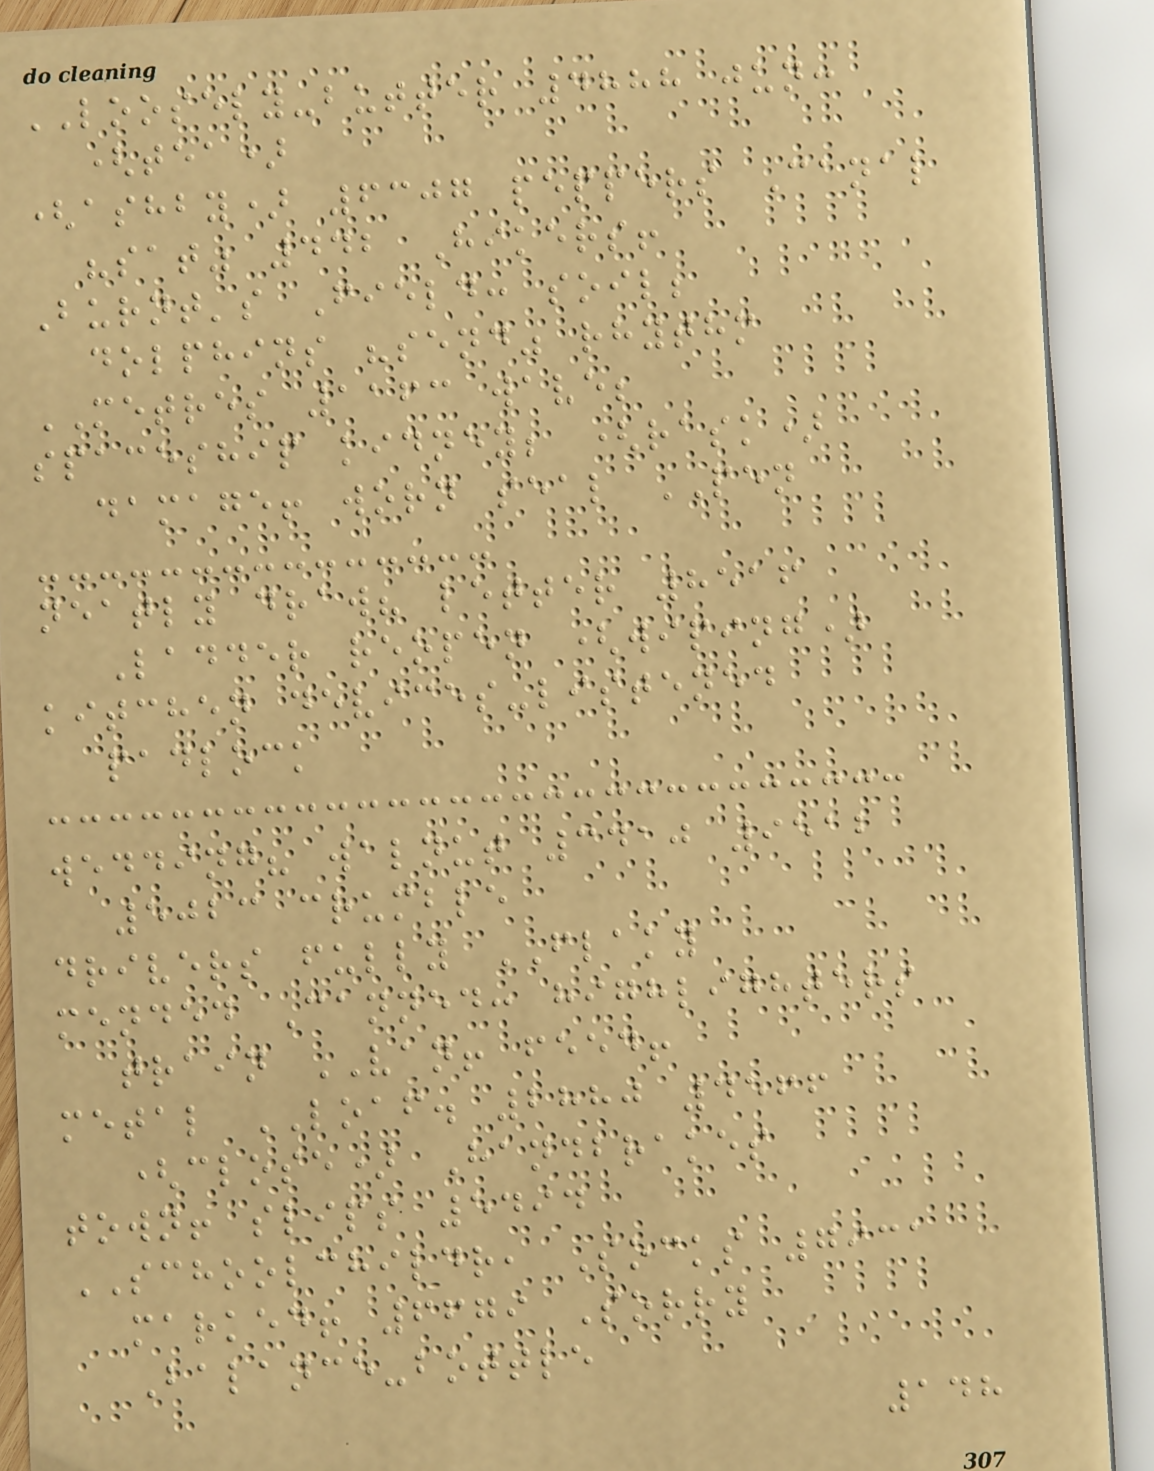LOOSELY-butter 4888 jun:
(tea)
(ashby) 6307 peppers Canal
"sat" 442 Hikers!
Burnt's Field: soil;
dolphins "send" rhythm
METRES 1163 wave;
spaceship kidney; (rask)
damage! worn seal PEN
neatly draw? letter 8516
Ladder reopen (wiping)
kitchen devices-listened
padlock
wedding? walnut 3410 9512
5023 crumble
drivers fully FLAKY
mended Canned: highlighters
train VAN! feed!
metal LOAF. 2880 4566
(close) Handbrakes
town! slips 5494
SCHOOLCHILDR, Socks 7931
marked! 6679 Sorry
Balance-bottle
148
